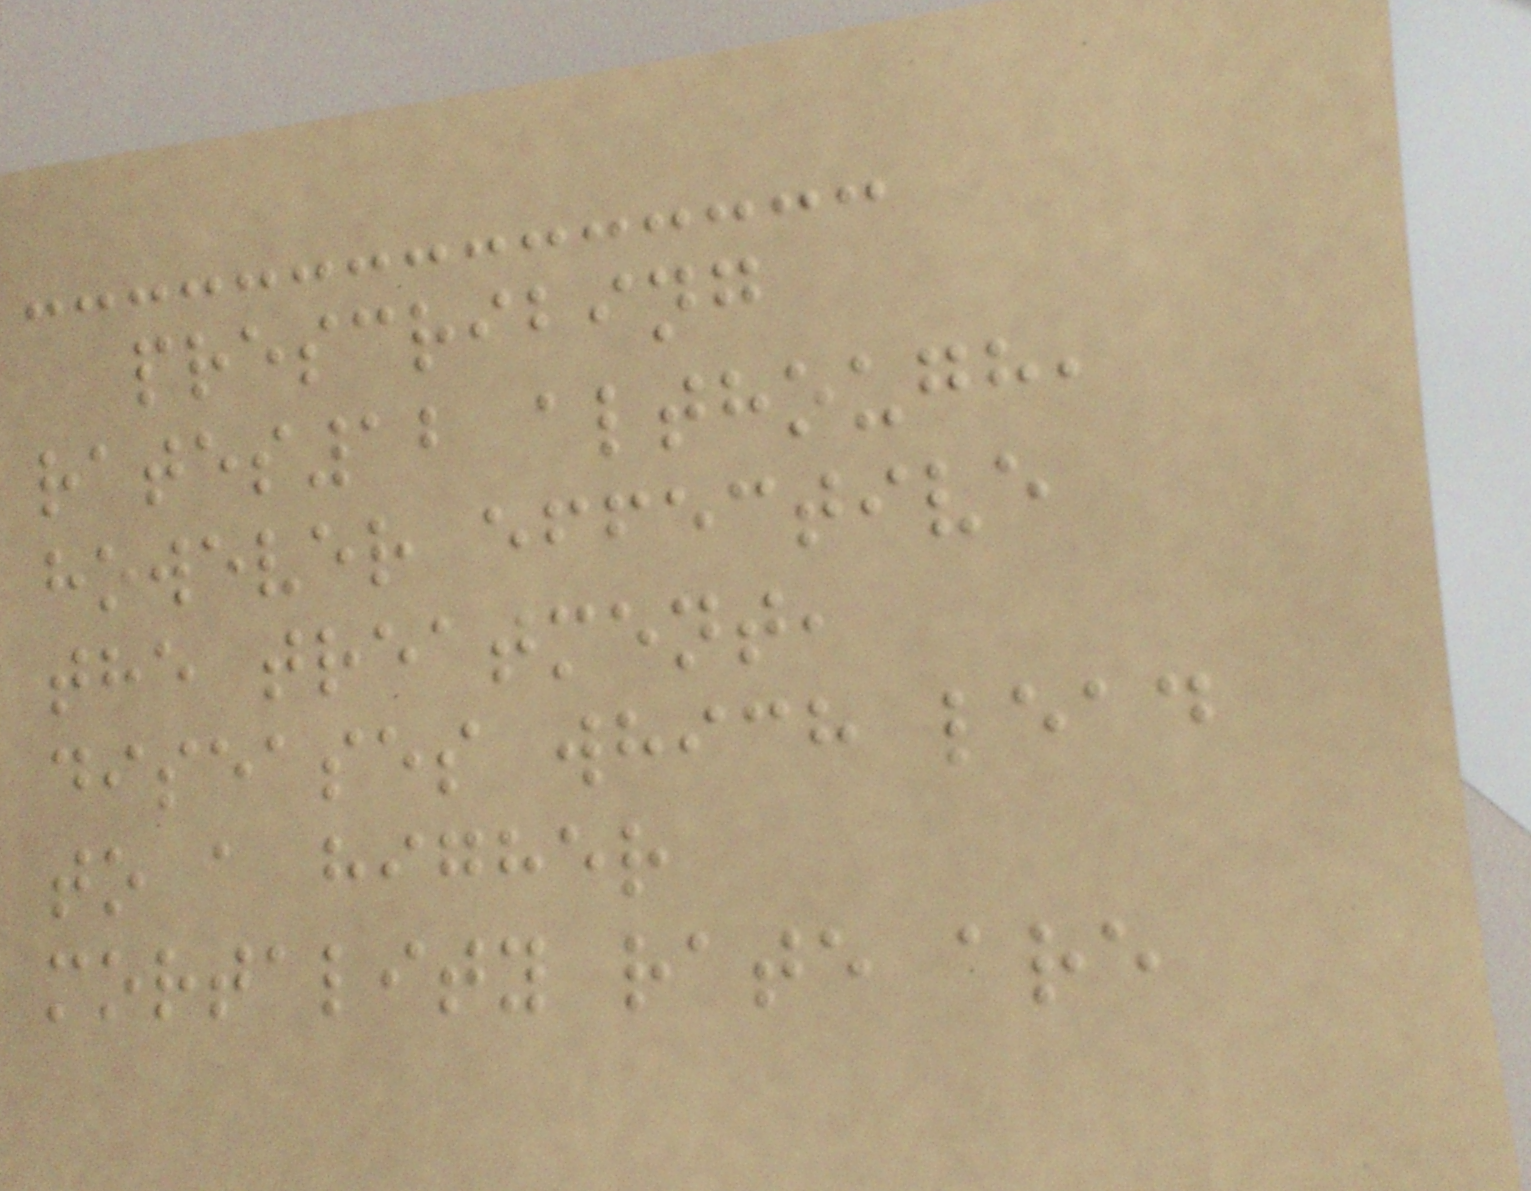prescribing
rates12 although,
however effective
the treatment,
diseases which lead
to a higher
mortality rate are
